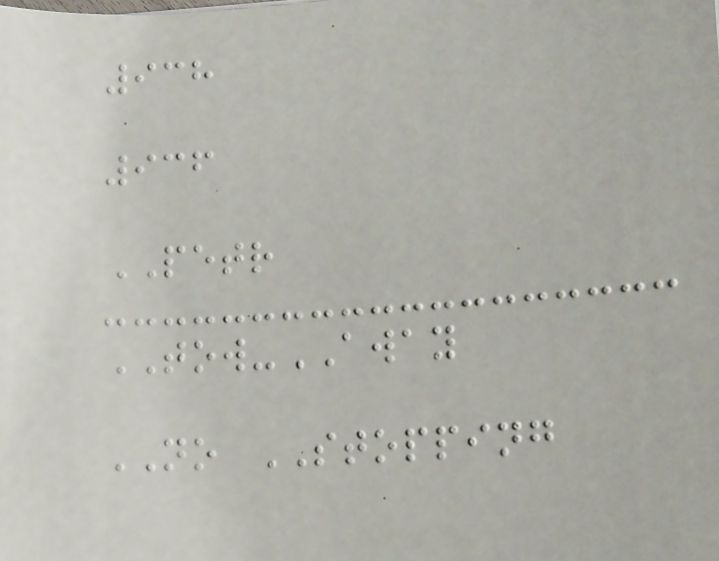938
936
PETR
TOW-AWAY
NO STOPPING
